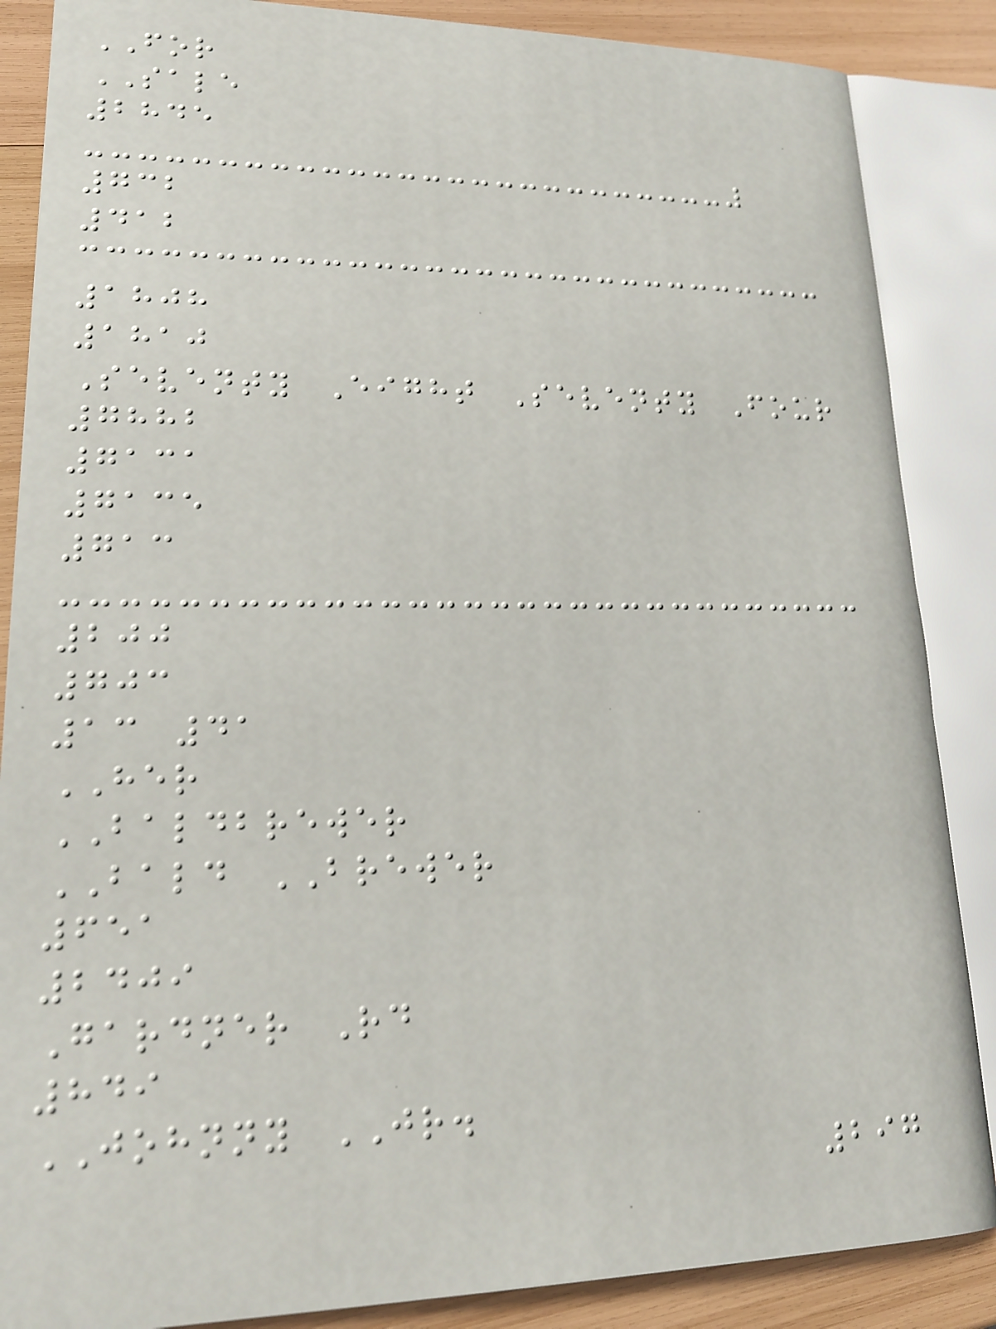FOR
SALE
2845
732
412
1808
1810
Seventy Eight Seventy Four
7882
7131
7135
713
200
703
13 41
HER
BALDBREWER
BALD BREWER
651
2409
Gardner Rd
849
JOHNNY JR.
297
